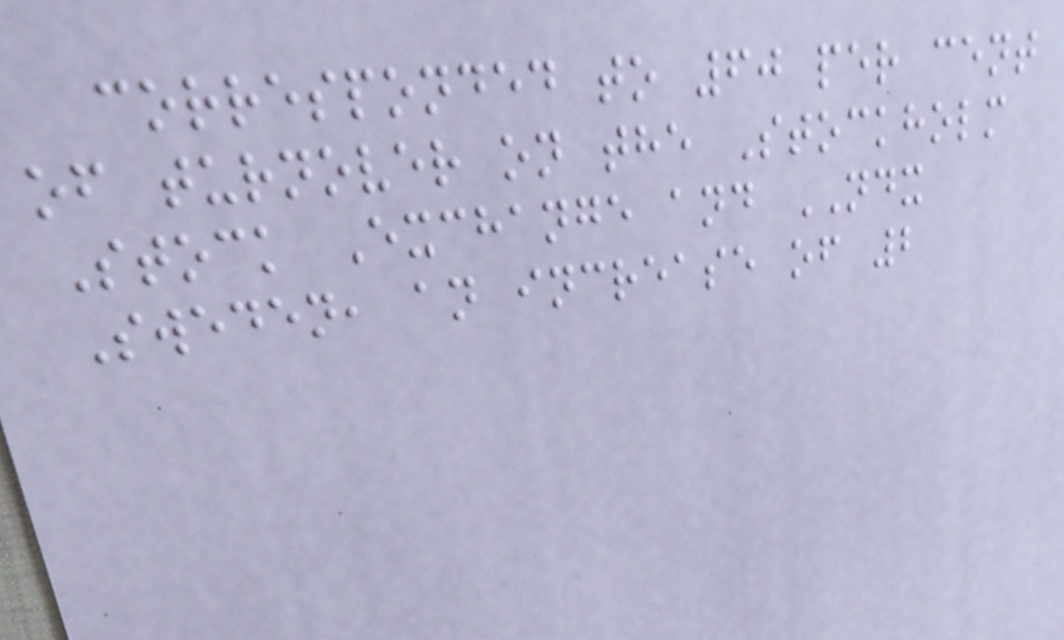corresponded to 60 per cent
of turnover on the Stockholm
Stock Exchange and NDX
Sweden, an increase of 2
